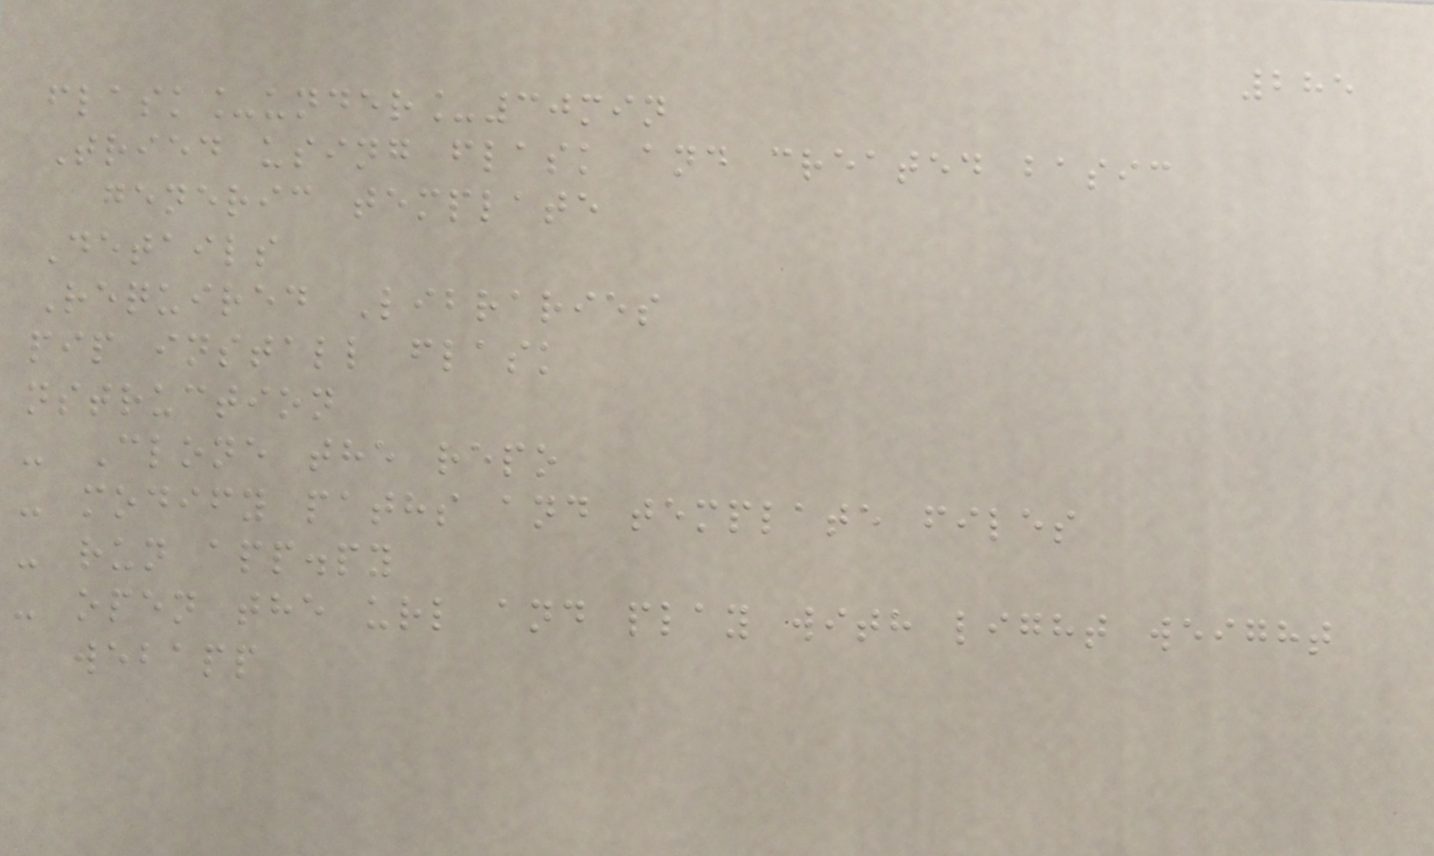285
flask_under_30min
Tried using flask and created basic
generic template
Details
Required Libraries
pip install flask
nstruction
- Clone the repo
- modify paths and template files
- run app.py
- open the url and play with light weight
webapp
